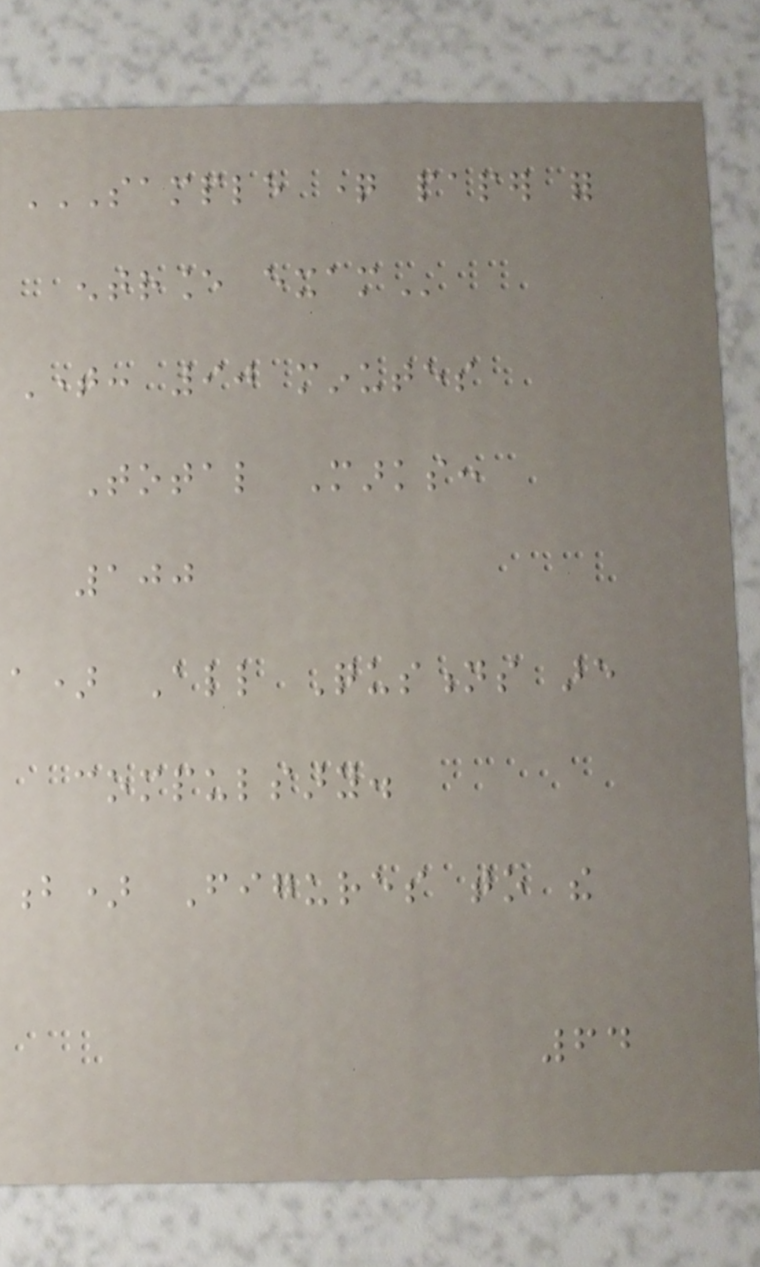SAMPLE QUESTION PAPER FOR
ENTRANCE EXAM
Time: 90 minutes
Total Marks:
100
a) All Qustions are
compulsary.
b) Figures to the
64
